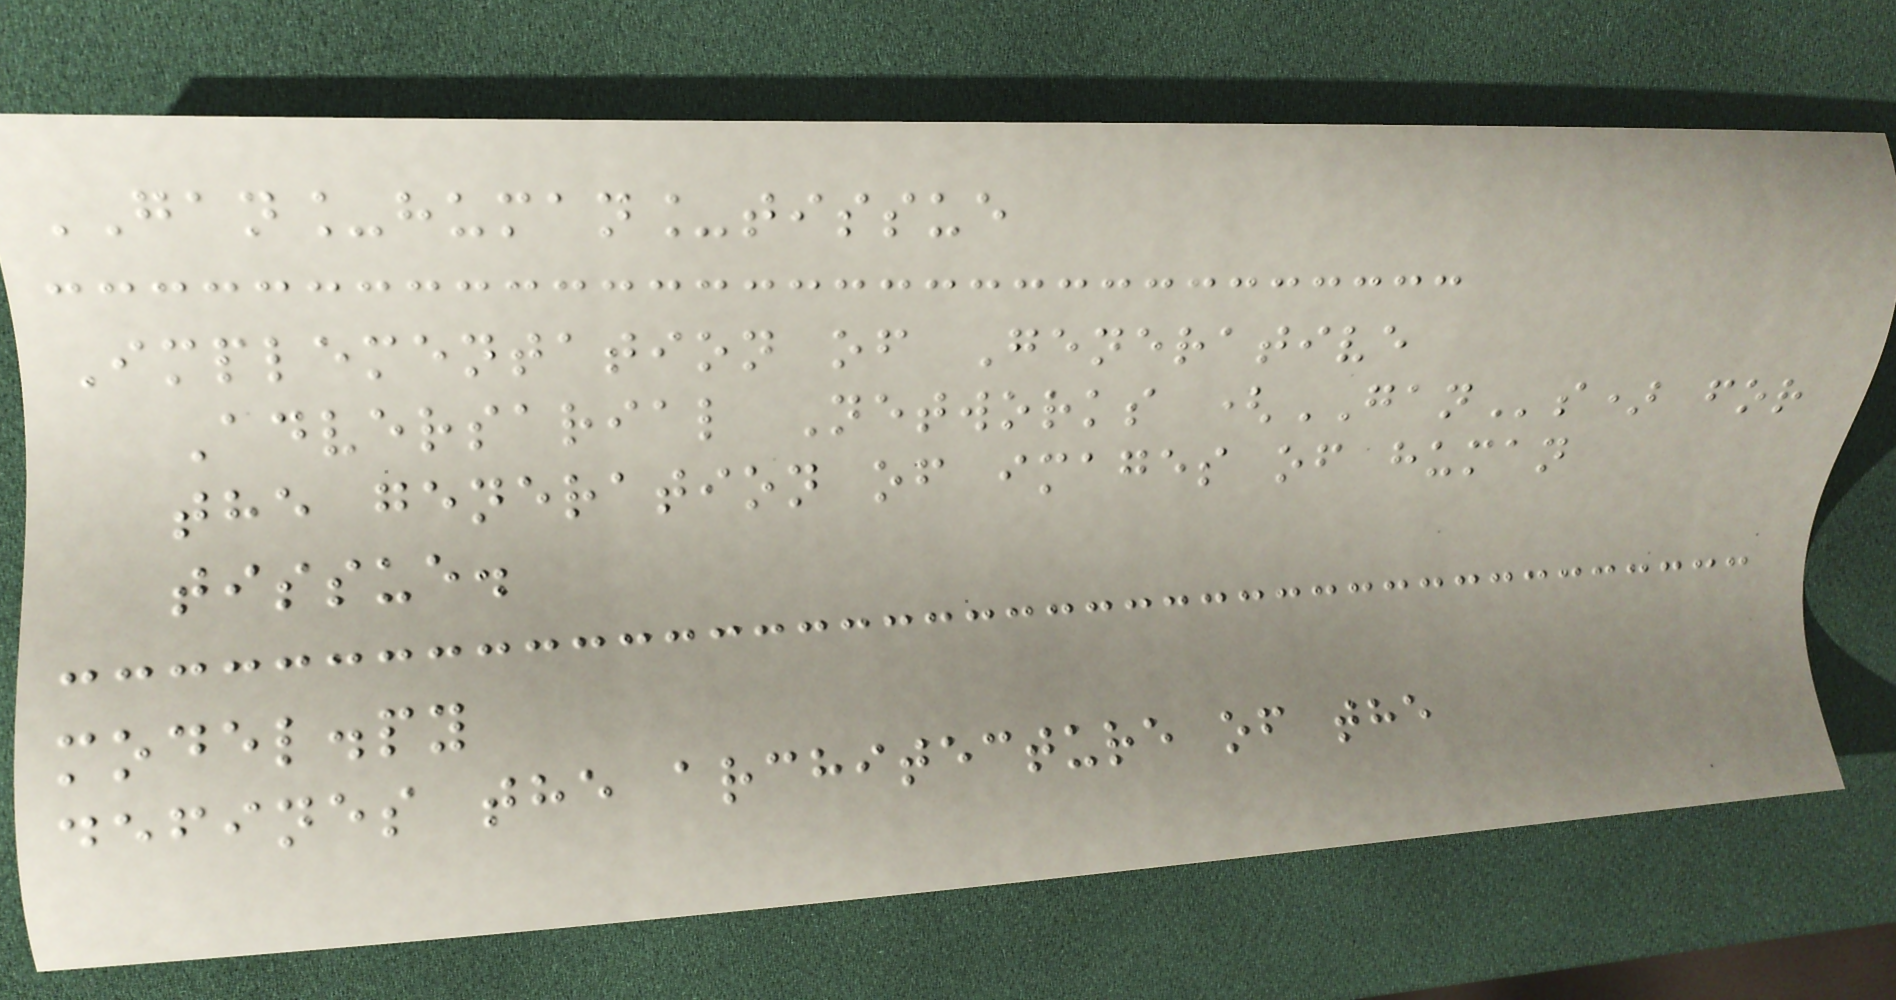GAN_human_tissue
Implementation of Generative
Adversarial Networks (GANs) for
the generation of images of human
tissue.
model.py
defines the architecture of the
